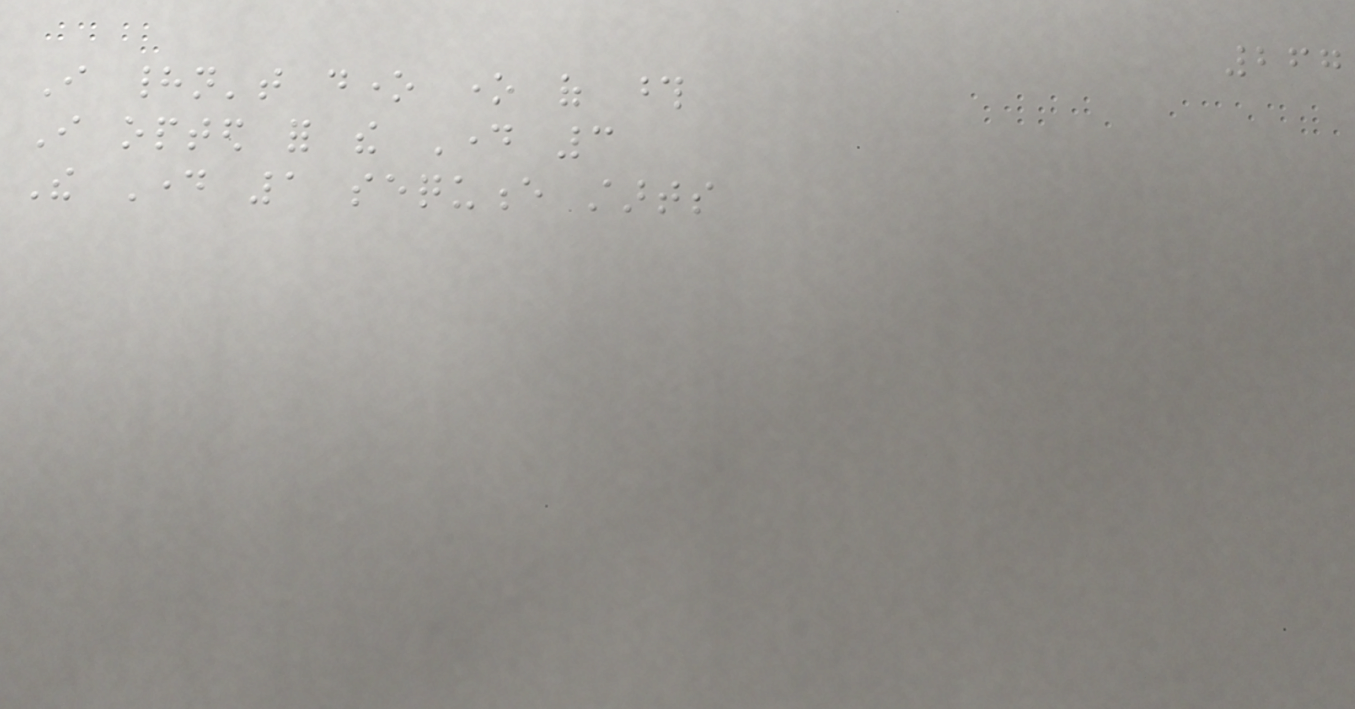267
I hadn't done one of those
I opted for the Day 3
The Day 1 sequence starts
